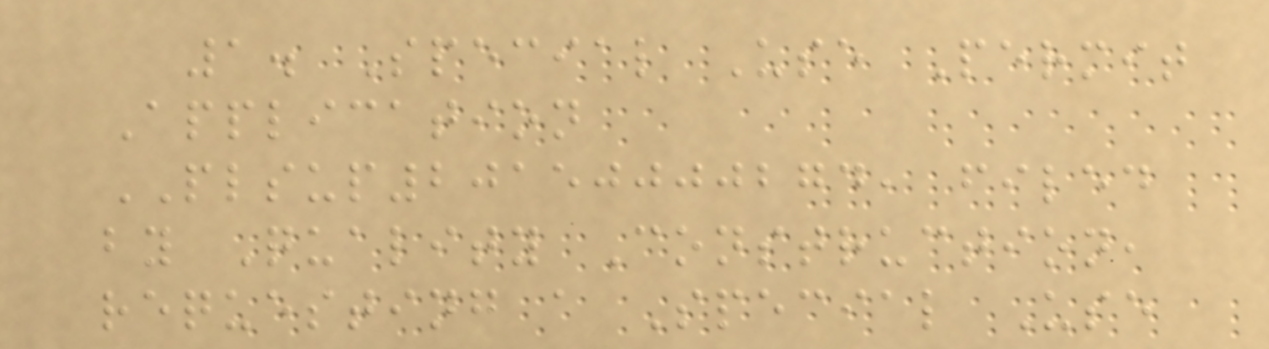1. Special Use Permit
Application
PLSUP20150000274, filed
by Quality Construction,
requesting a Special Use
